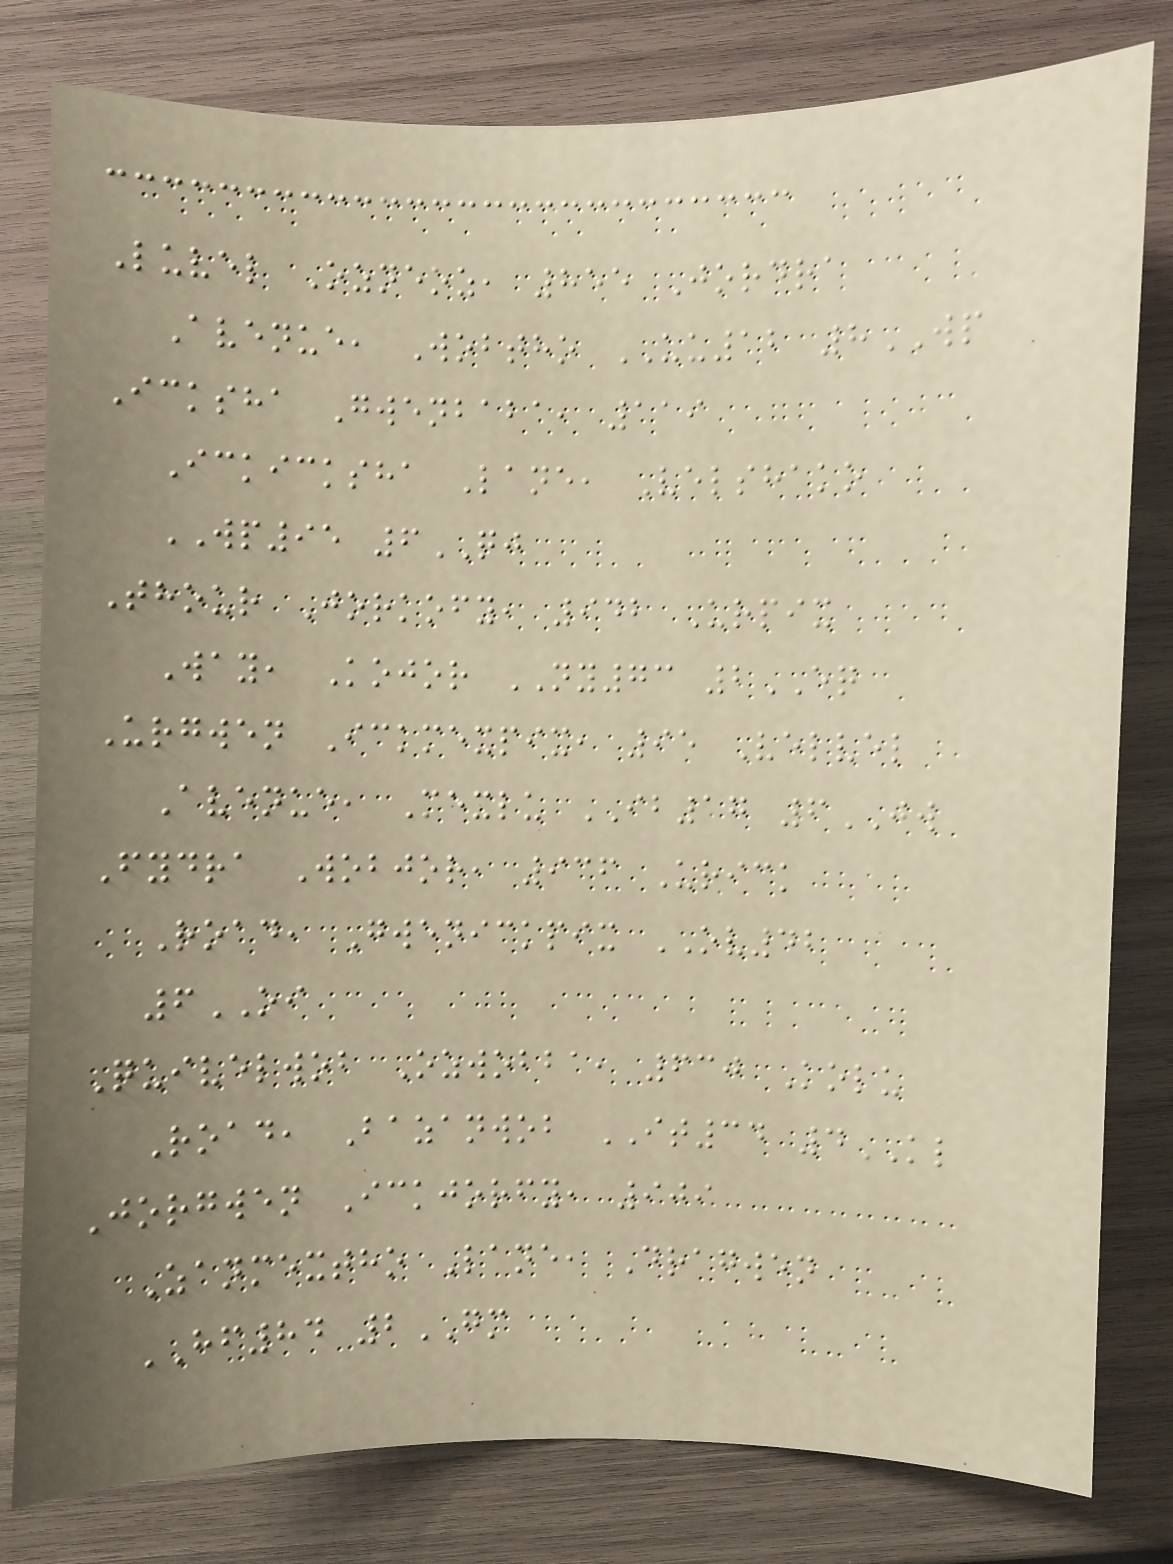Luvel Ozneoz, 855 Jordra
Avenue, Wobtho UU12 8WP
Icksha Gwenbaba, 119
Ickicksha Lane, Velshako
WP95 6QJ
Thour Jorkofy, 942 Urpix
Way, Kojor NY73 2EQ
Urgwen Ickmexpix, 95 Velvel
Avenue, Mexlu IB17 6JW
Fydra Wobjor, 936 Urick
Road, Gwenickpix OV42
6OI
Quivelwob Ozwobba, 630 Kolu
Road, Bazanwob IT34 4KL
Jorgwen Ickjorfy, 909
Zanmextho Lane, Dragwen
HF84 2GM
